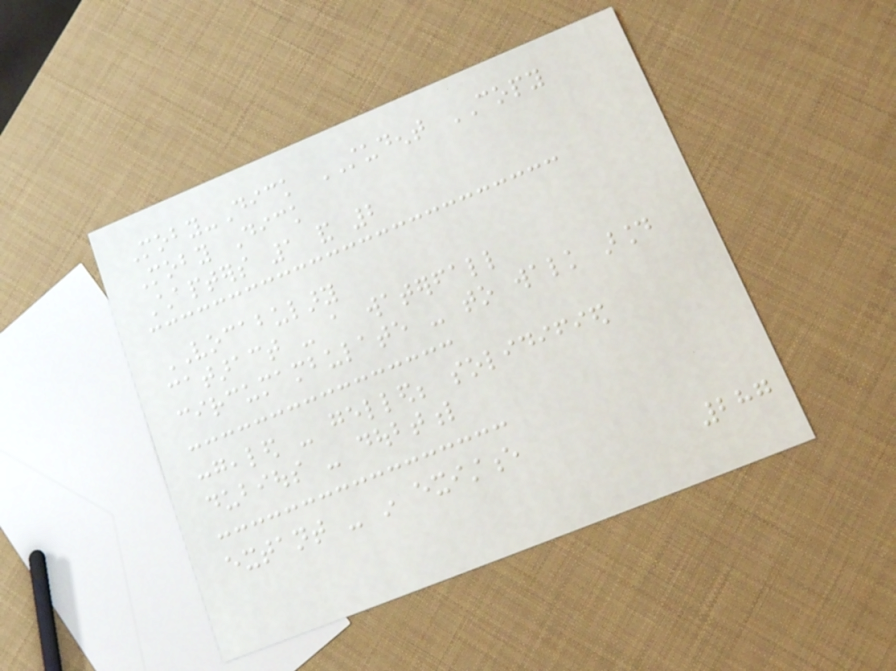Moby-Dick STUDENT COPY
Moby Dick
Chapters 1 and 2
VOCABULARY
cataract - a waterfall
circumambulate - to walk around
congealed - gelled; solidified
dubious - doubtful
extant - in existence
287
